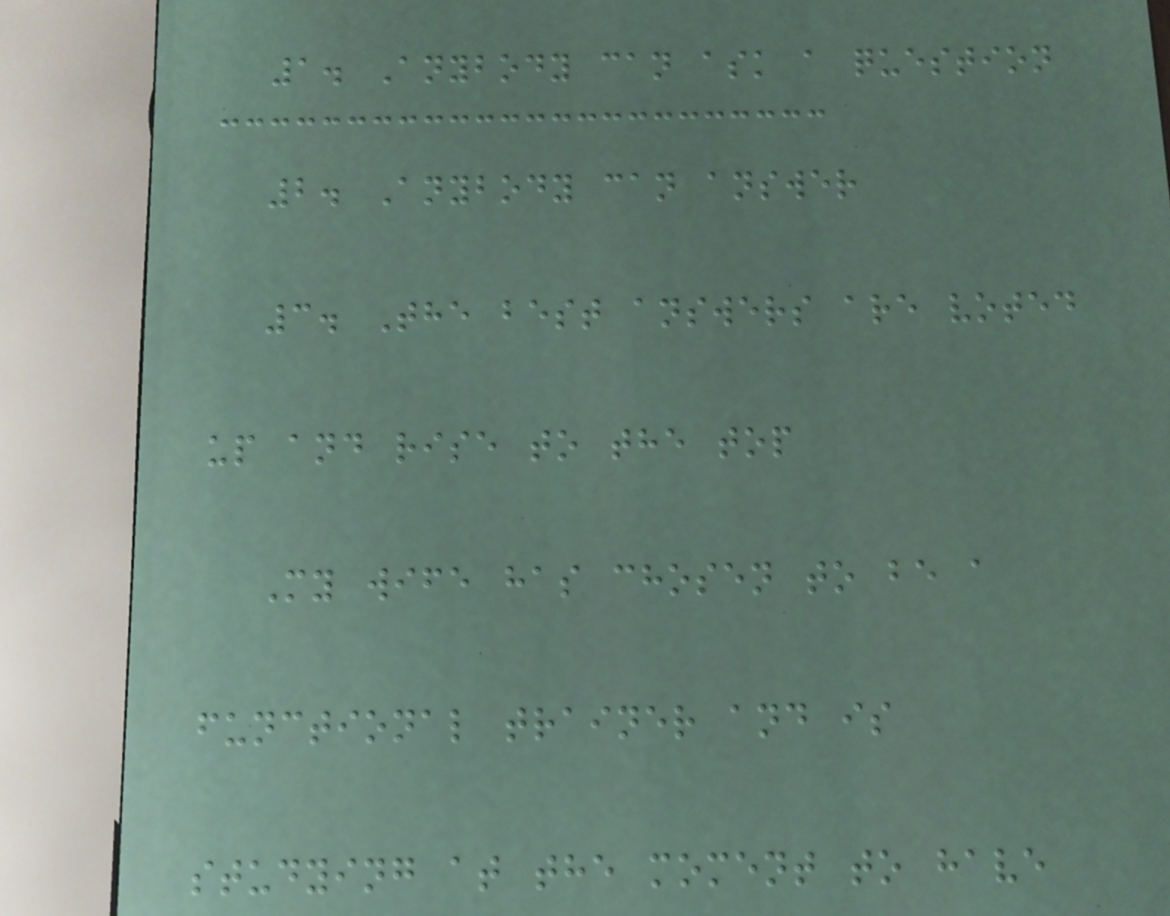1. Anybody can ask a question
2. Anybody can answer
3. The best answers are voted
up and rise to the top
My wife has chosen to be a
functional trainer and is
studying at the moment to have
